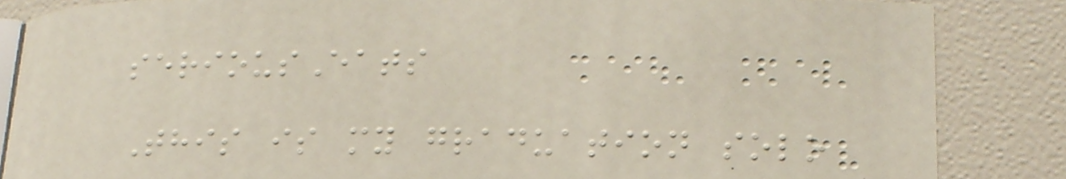seriousEats
This is my graduation solo
